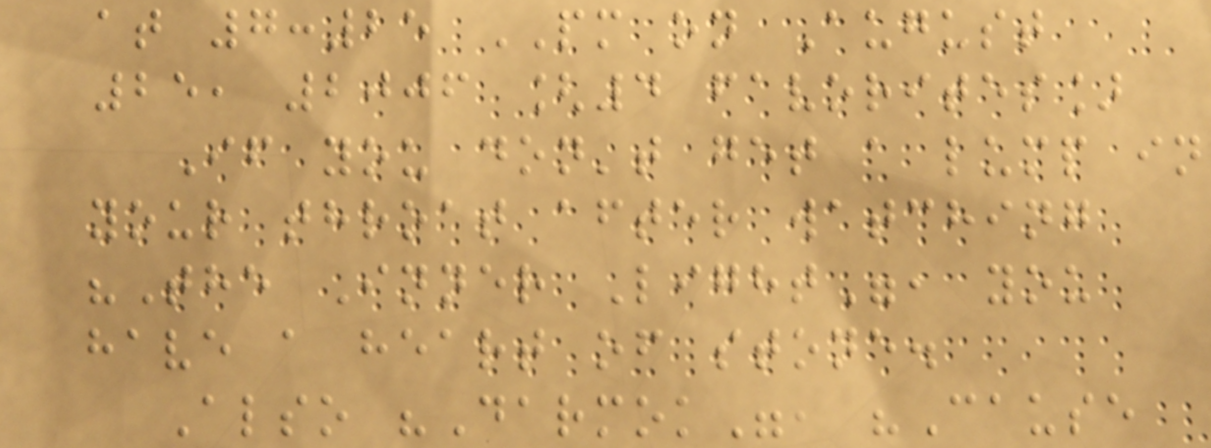at 7:25 PM on August
25, 2006 [4 favorites]
If you don't get a lump in
your throat after watching
"The Inner Light", you
have a heart of stone.
Also "Darmok", "Cause
